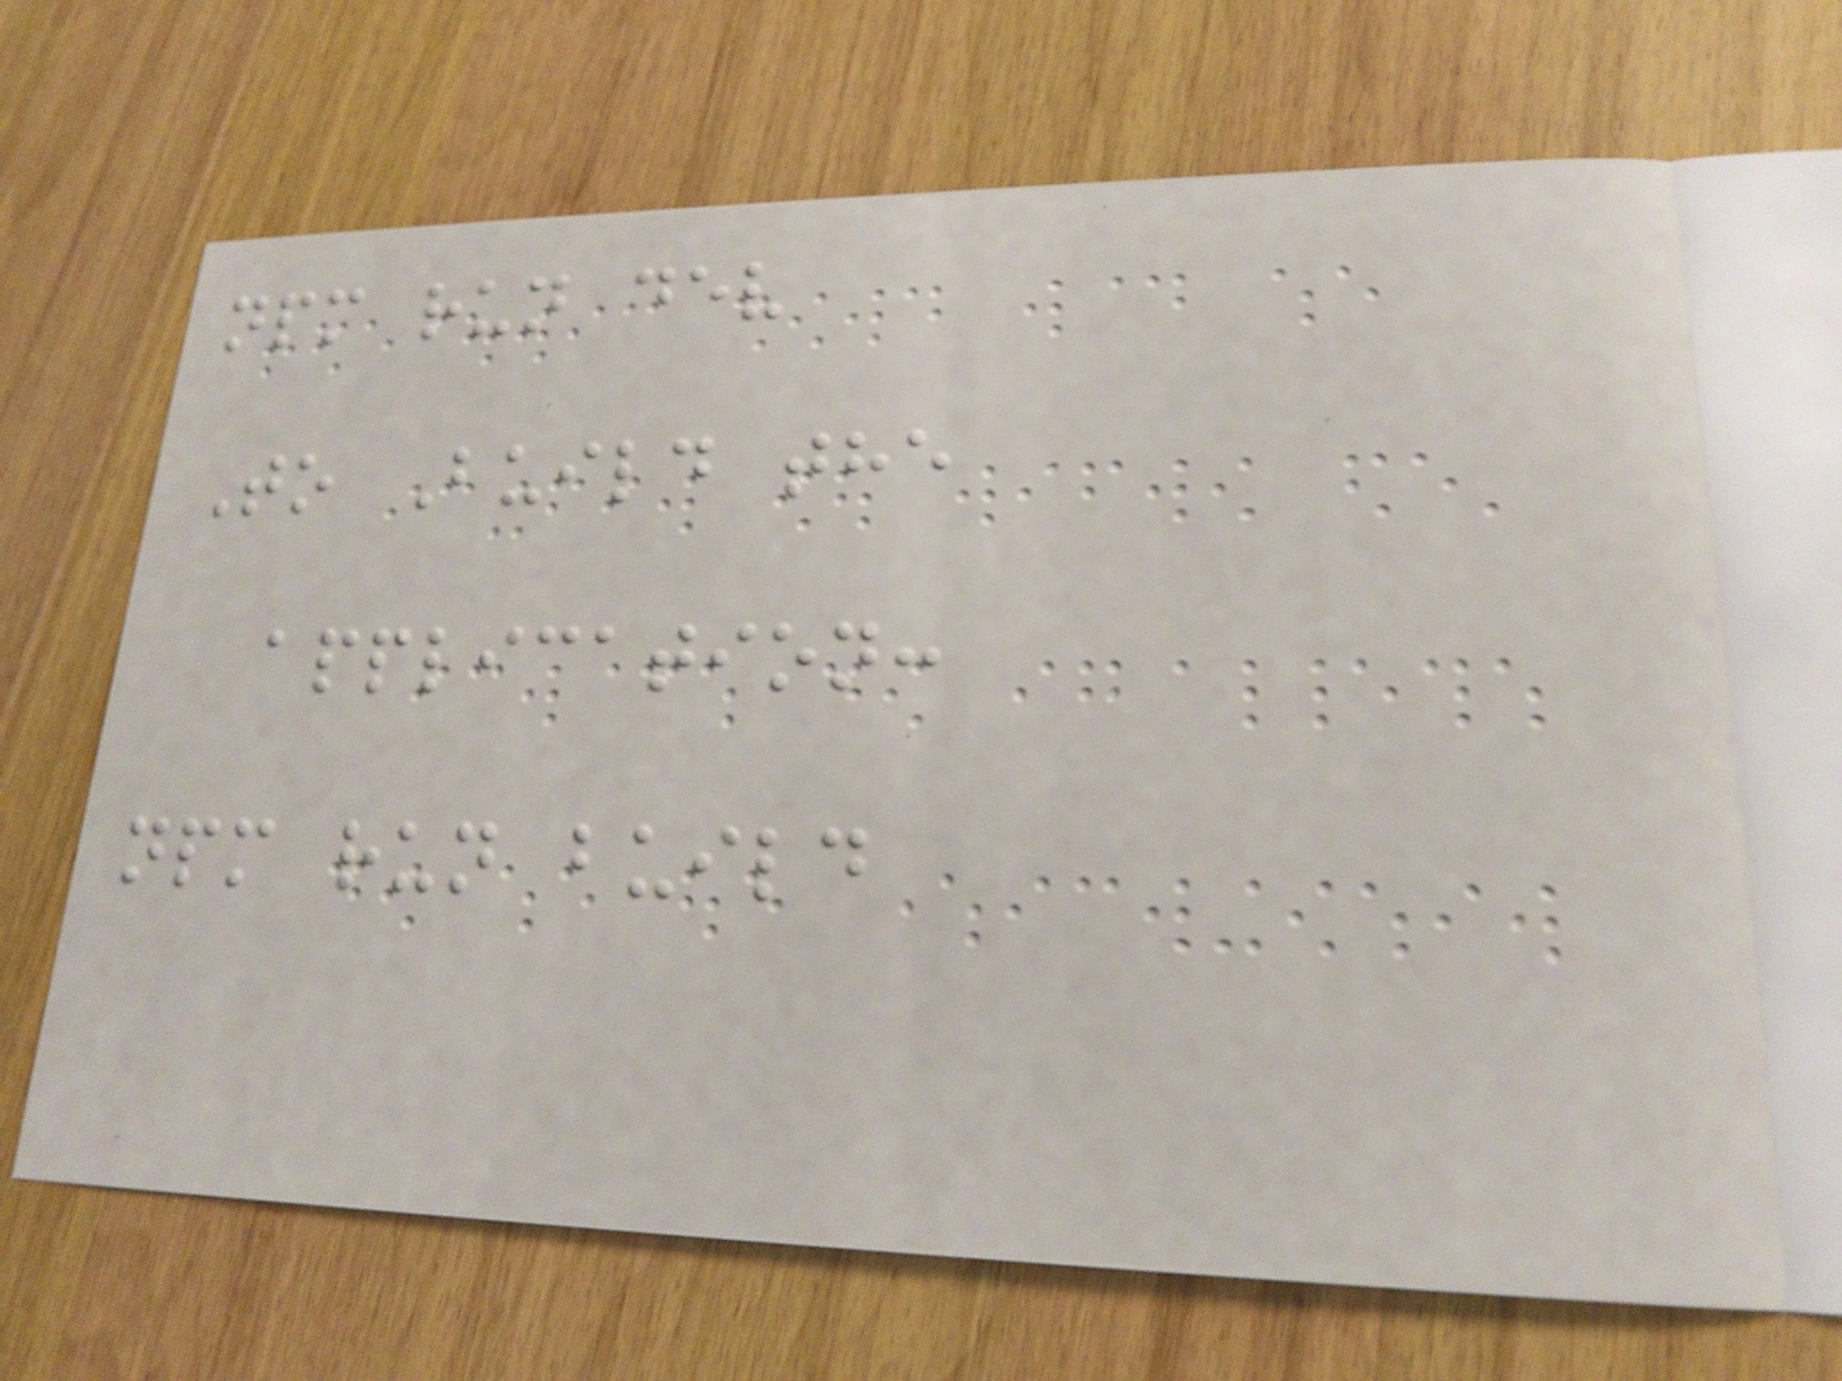npm run dev
To Build the
application:
npm run build
